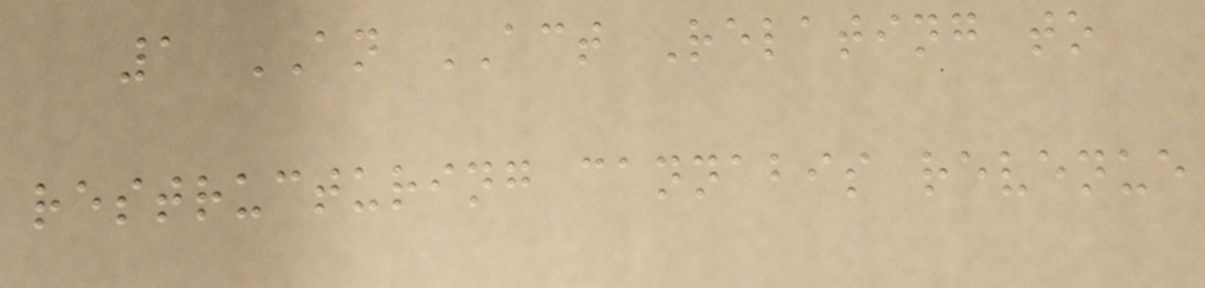1 AN ACT Relating to
restructuring cannabis revenue
